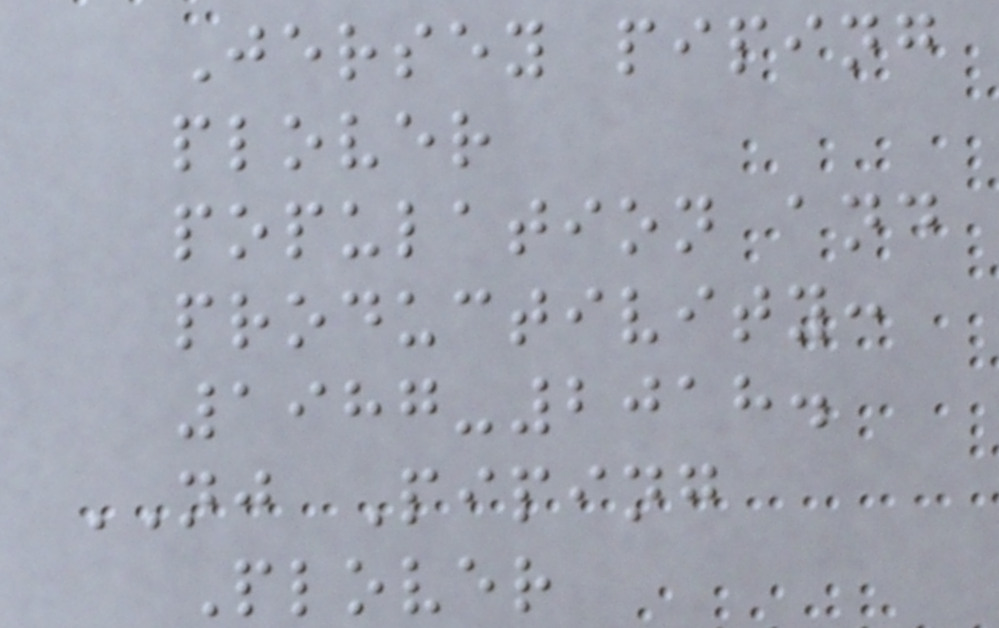Jersey piping
plover
population and
productivity:
1987-2018.
NJ Piping
Plover
